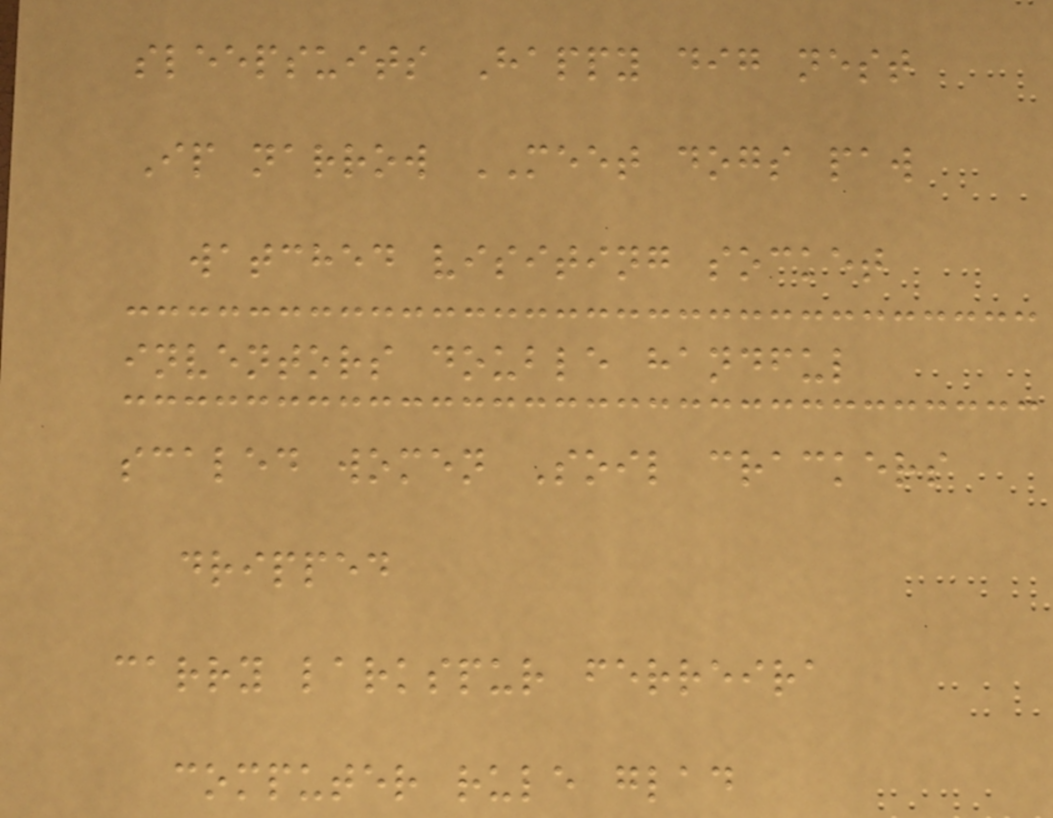sleepsuits Happy dig nest
Ip narrow MEET dogs paw
watched visiting socket
inventors double handful
scaled women Soil crackers
dripped
carry larkspur ferreira
computer rule glad
